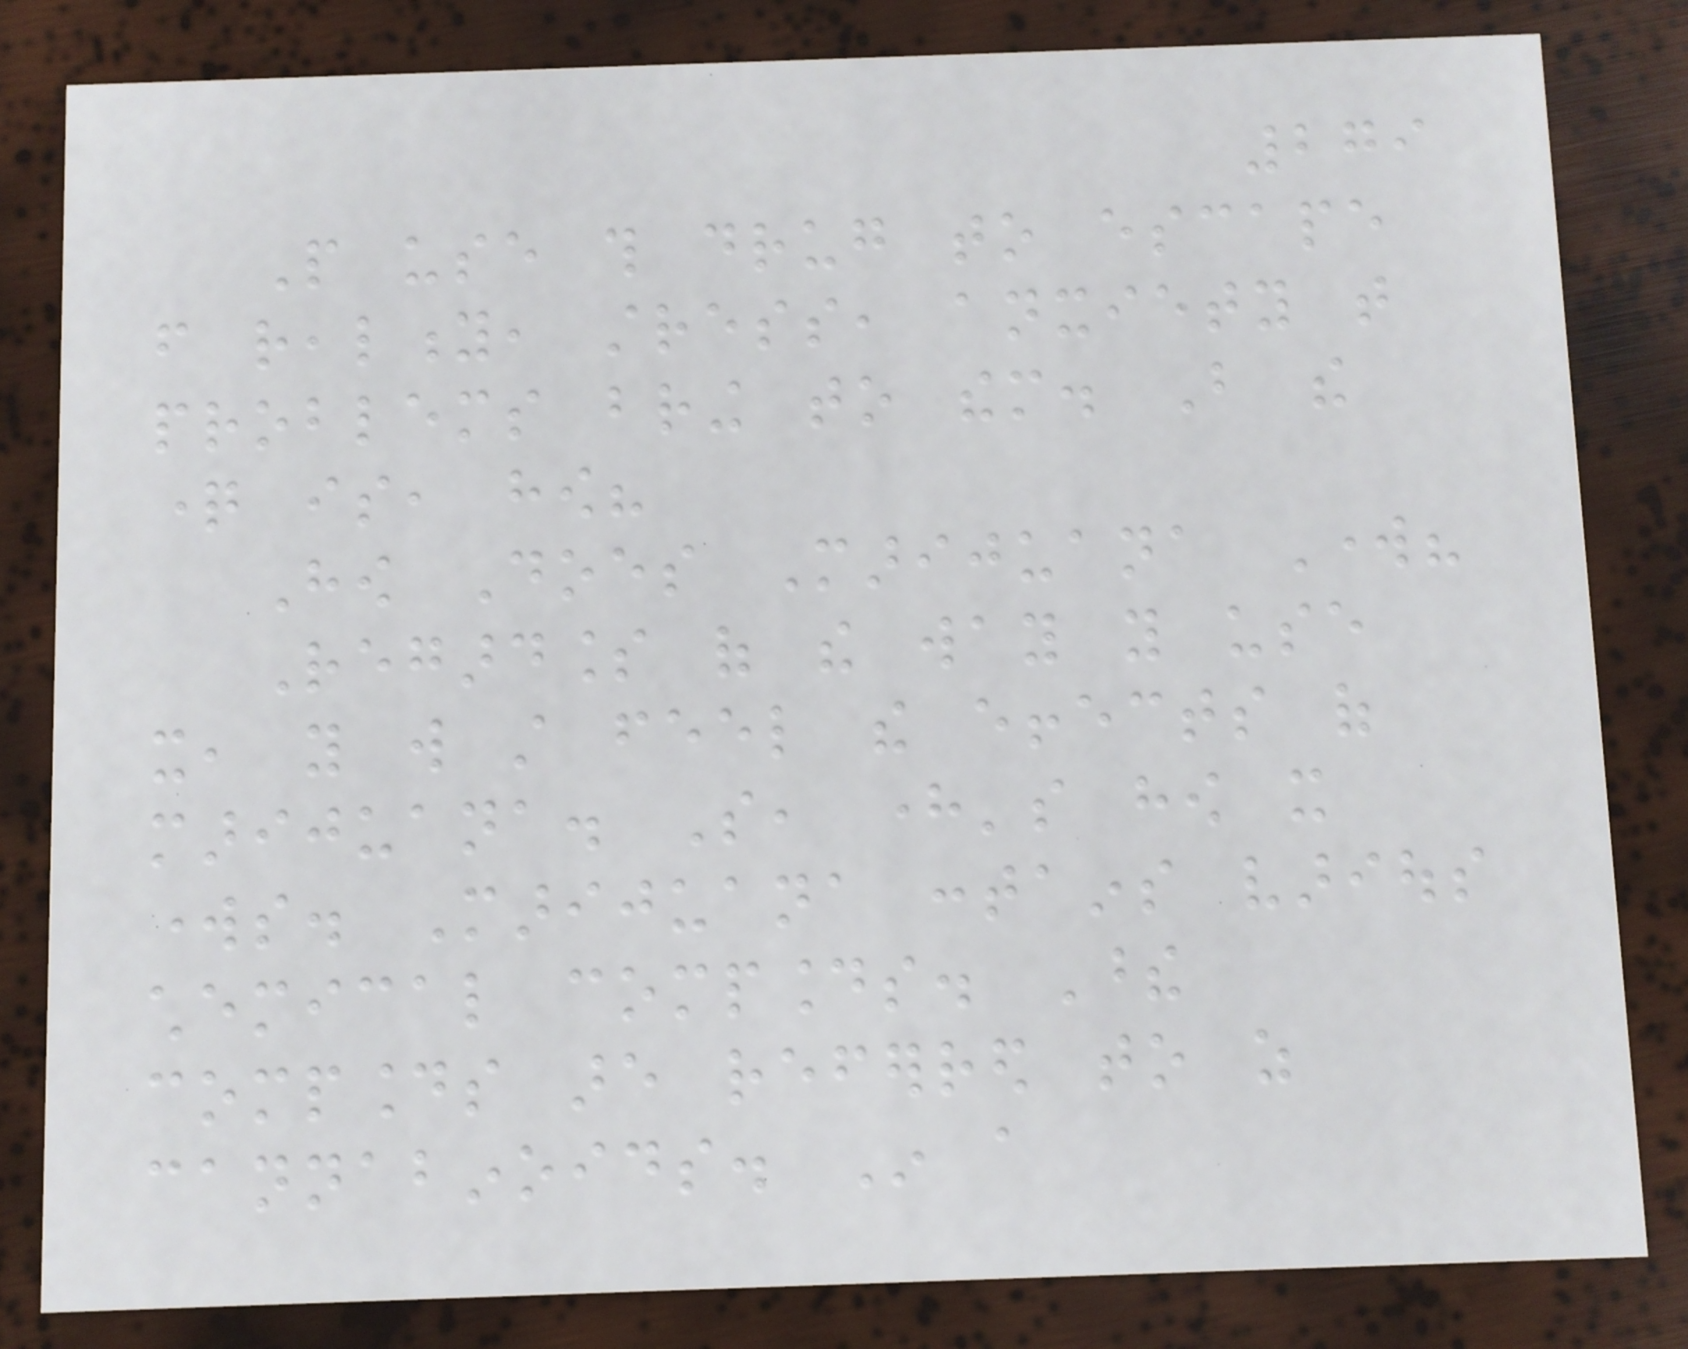279
People use this drug to escape
from reality, stress, anxiety that
problems bring to them. But the
question is, how?
How Does Marijuana Work?
Regardless of the way you use
it, you will still feel the effects of
marijuana. So, here's how it
works. Marijuana contains various
chemical compounds. These
compounds are referred to as
cannabinoids. In a
